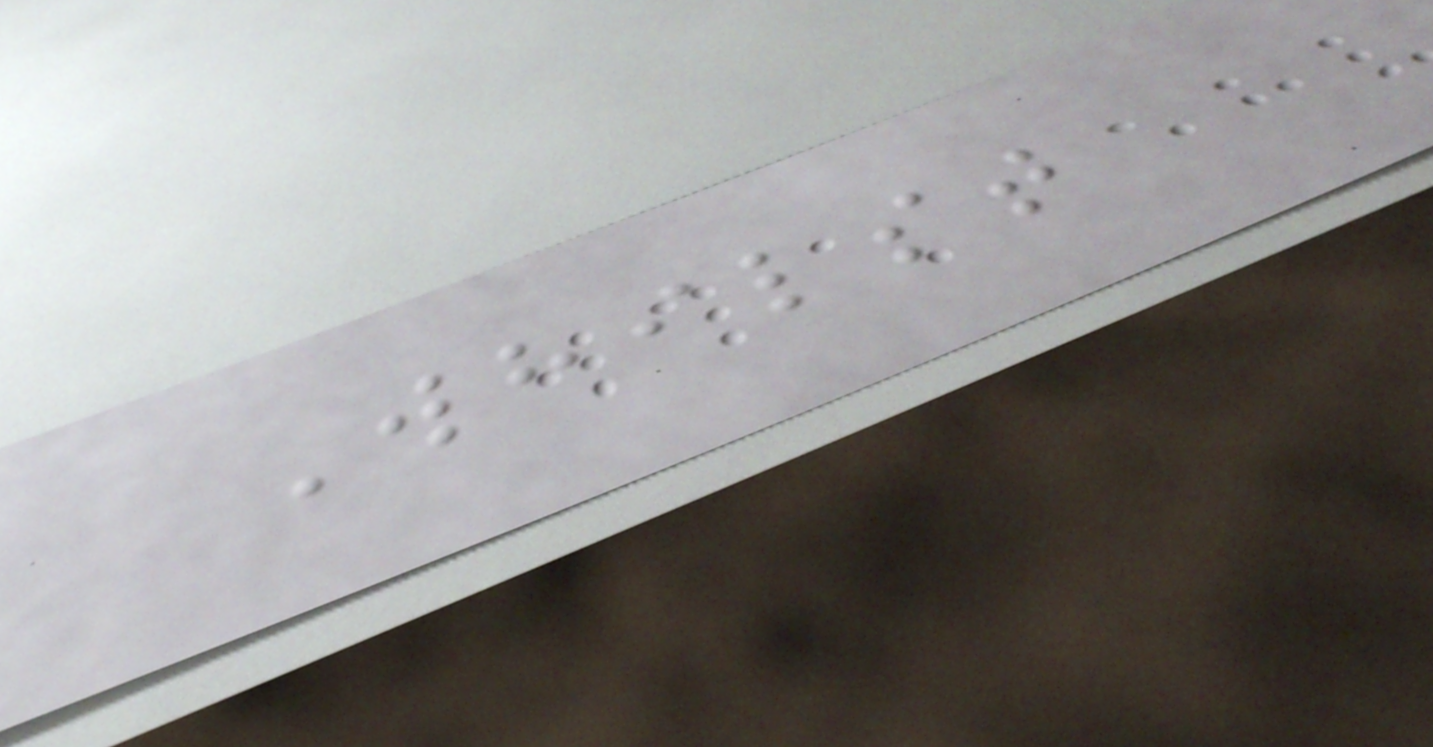Whilst
